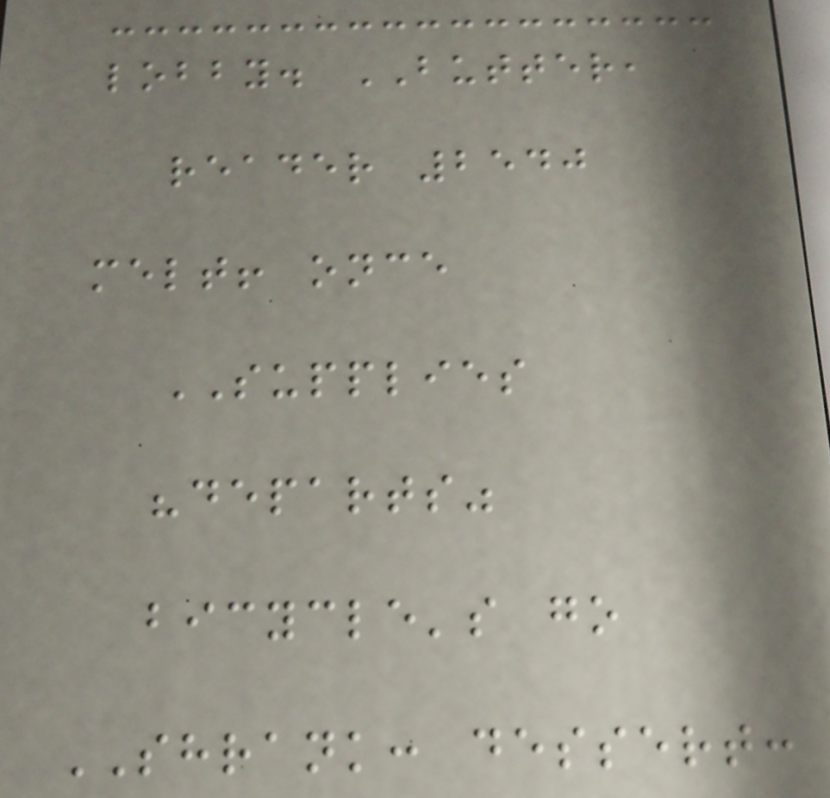lobby. BUTTER,
reader 2540
melt! once
SUPPLIES
"departs"
bicycle's go
SHRANK: dessert:
